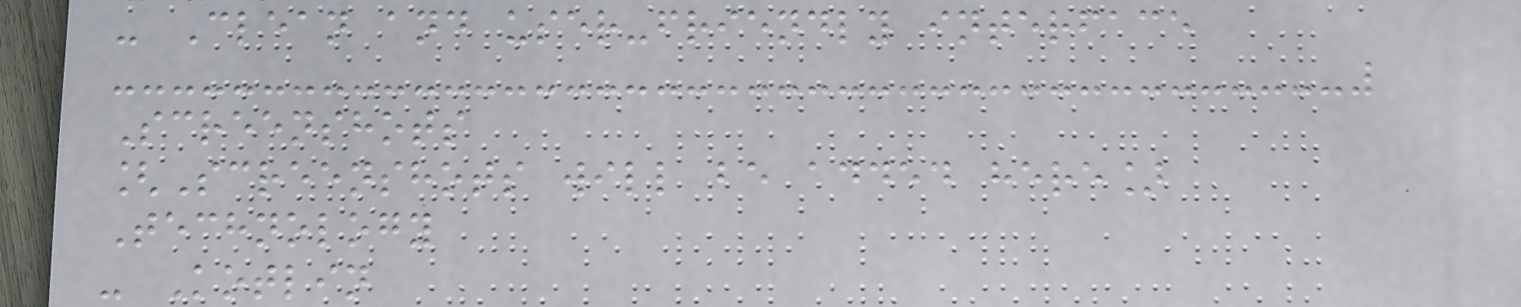- Clean and user-friendly interface
Screenshots
[Screenshots will be added here]
Technology
- Kotlin
